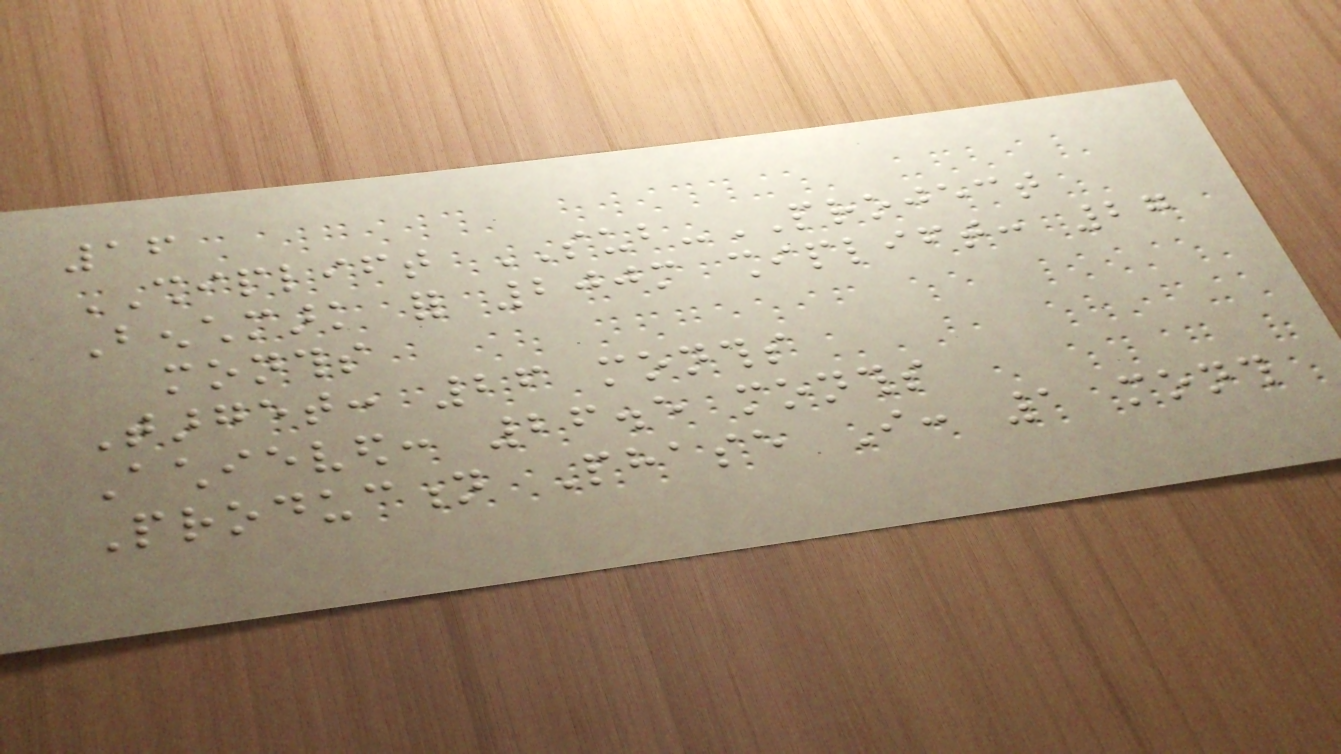16
SHIPLIFT SUB-PROJECT
Benchmark for 200m shiplift: 27
months
Target: 26 months
Achieved: 26.5 months
Production Phase I: 1 month
